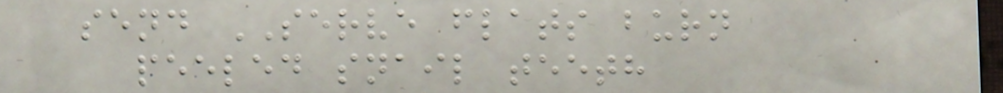send SERVE flats burn
peeled snail teeth
